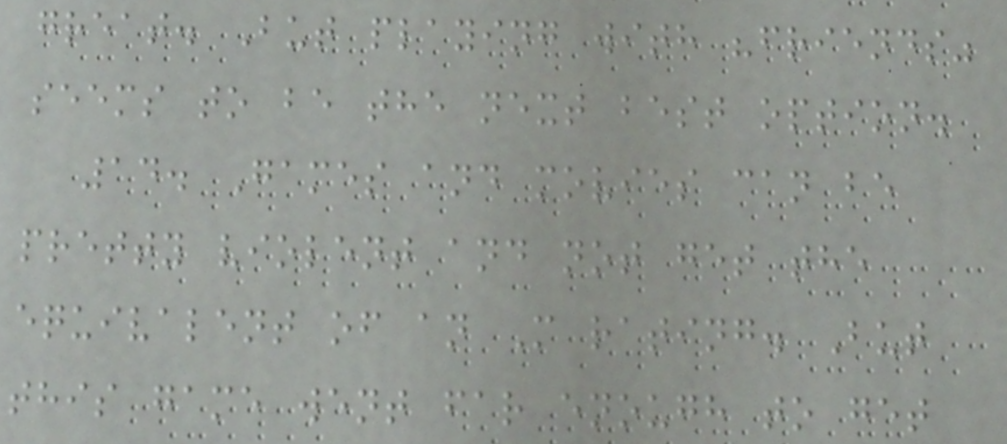great. But playing with "friends"
seems to be the next best option.
14. Games and movies can be
pretty violent and not get the
equivalent of an M rating. But
this game went far enough to get
